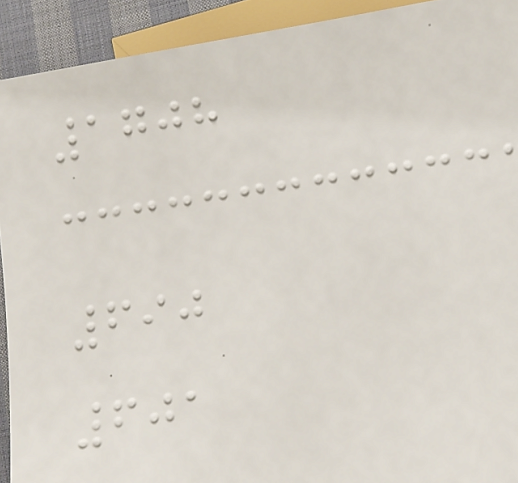1708
690
601
